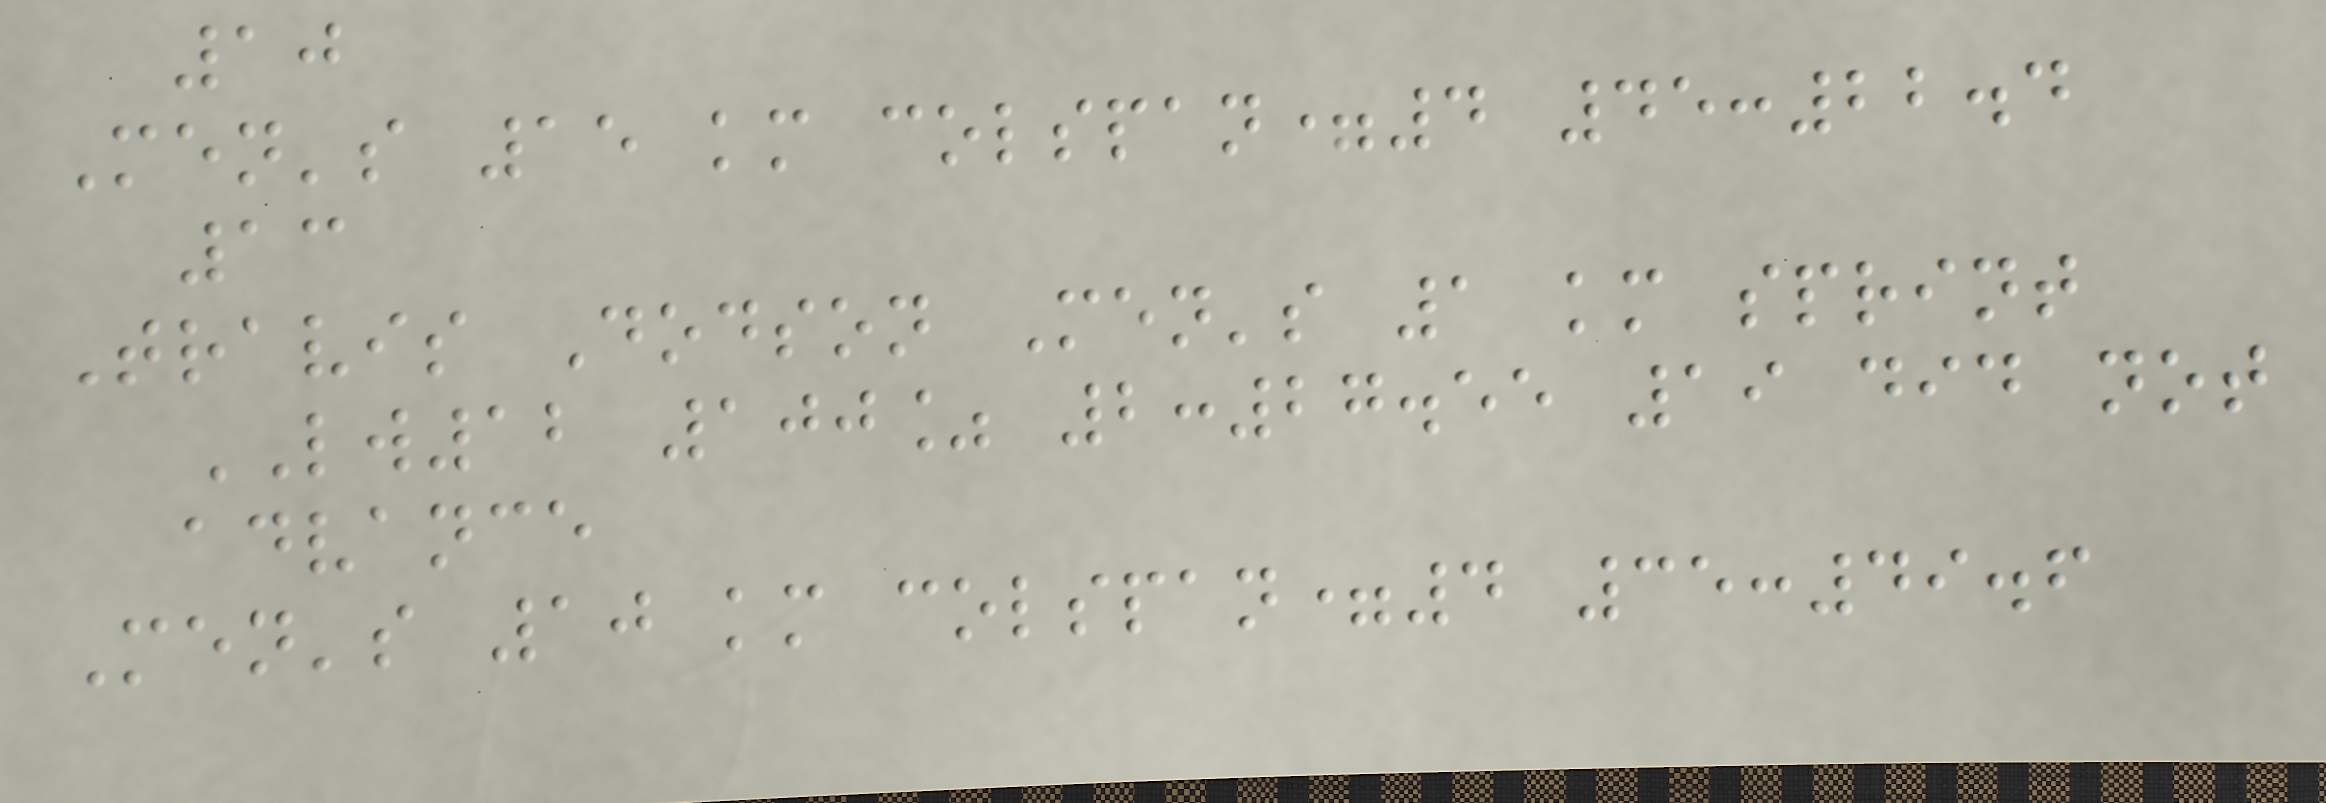10
Men's 15 km colspan=4 45:22.4
13
Travis Dodson Men's 1 km sprint
LW12 100% 2:27.55 19 did not
advance
Men's 10 km colspan=4 35:49.6
